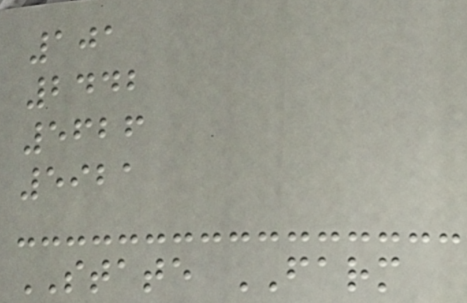101
2442
5626
5921
STATE FARM
